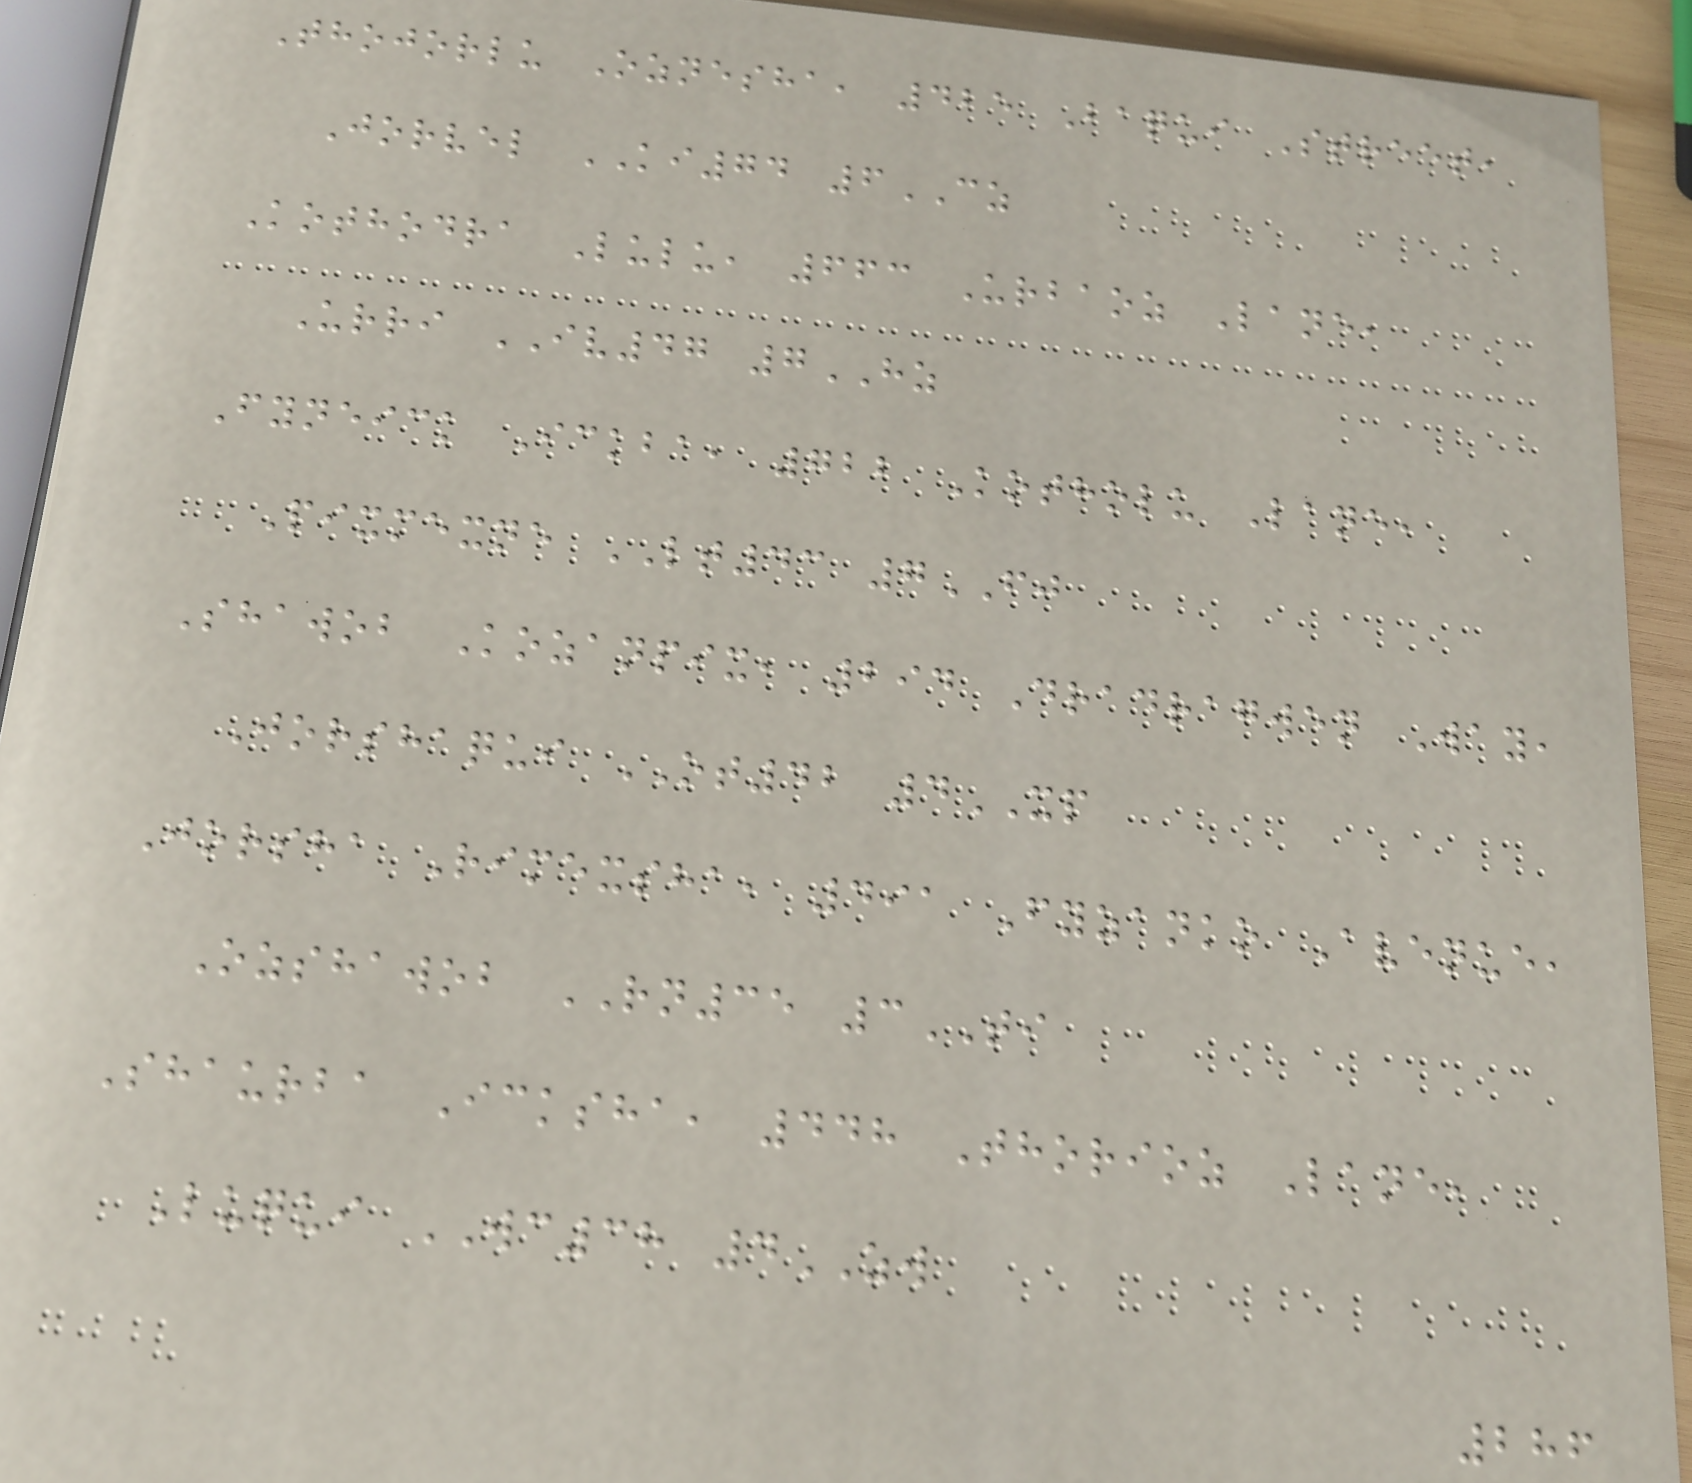Thojorlu Oznesha, 425 Baqui Street,
Jorvel KI74 6CZ
Kothodra Lulu, 663 Urbaoz Lane,
Urri IV47 7HZ
Fyneick Ickba, 722 Kotholu Lane,
Pixmexne LT43 7FJ
Shawob Kozanpix, 294 Dradragwen Way,
Jorshaqui OT42 4XP
Jorsha Rimexsha, 491 Fyzanko Avenue,
Ozshawob RN35 3TI
Shaurba Icksha, 448 Thorioz Lane,
Luqui WC38 4ZW
286
